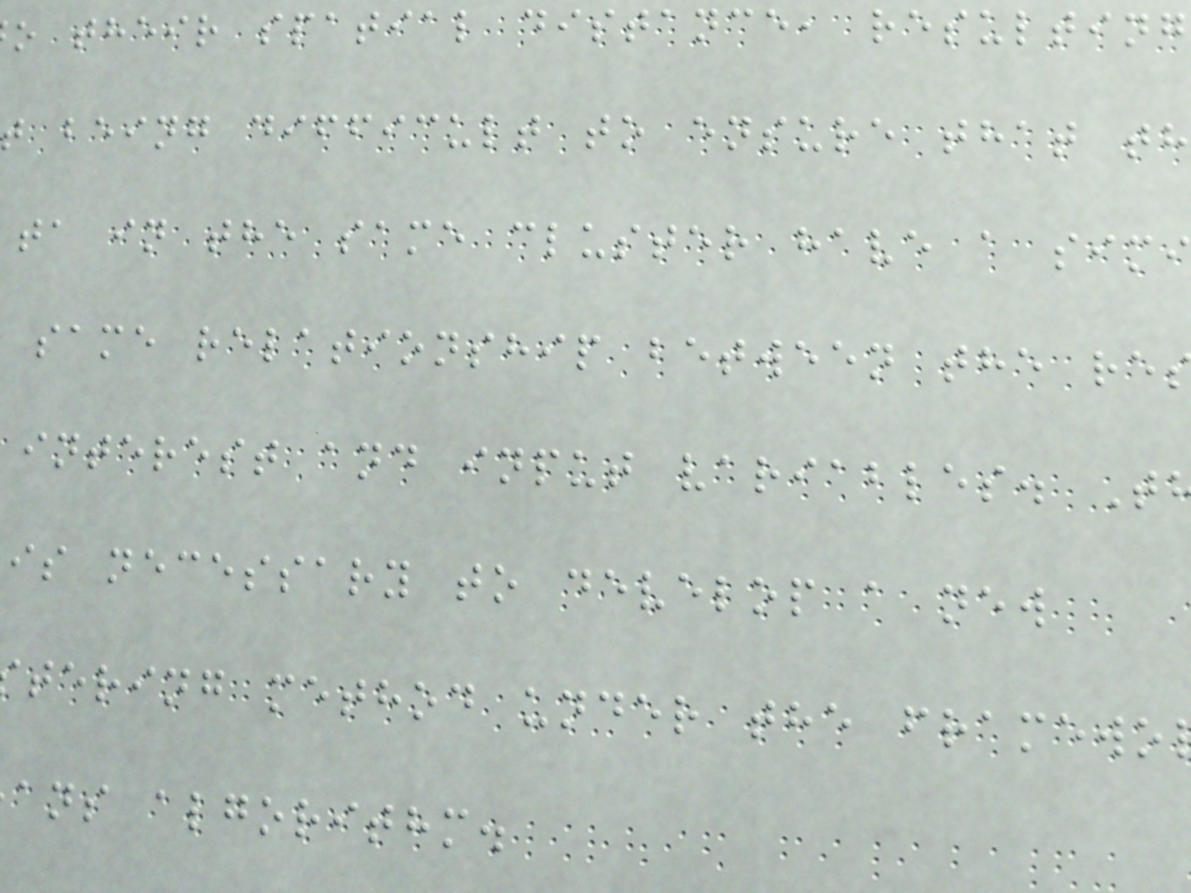o their spatial distance, resulting
t being difficult to ensure that th
ta in the same cluster have a sim
same relationship between the re
interest and input variables. T
is necessary to develop a new
tering method under the framewo
ans algorithm.
